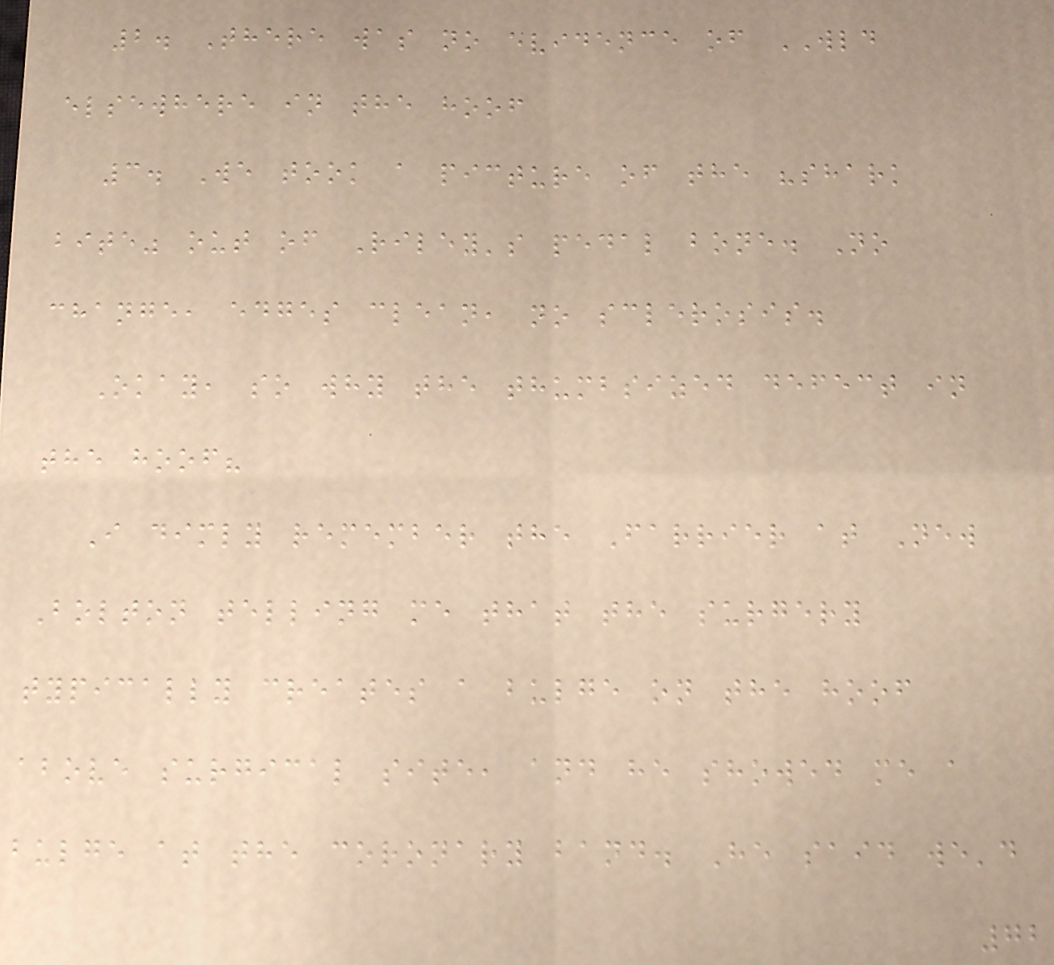2. There was no evidence of WLD
elsewhere in the hoof
3. We took a picture of the "shark
bite" out of Riley's pedal bone. No
change, edges clean, no sclerosis.
Okay, so why the thumbsized defect in
the hoof?
I dimly remember the Farrier at New
Bolton telling me that the surgery
typically creates a bulge on the hoof
above surgical site, and he showed me a
bulge at the coronary band. He said we'd
72
